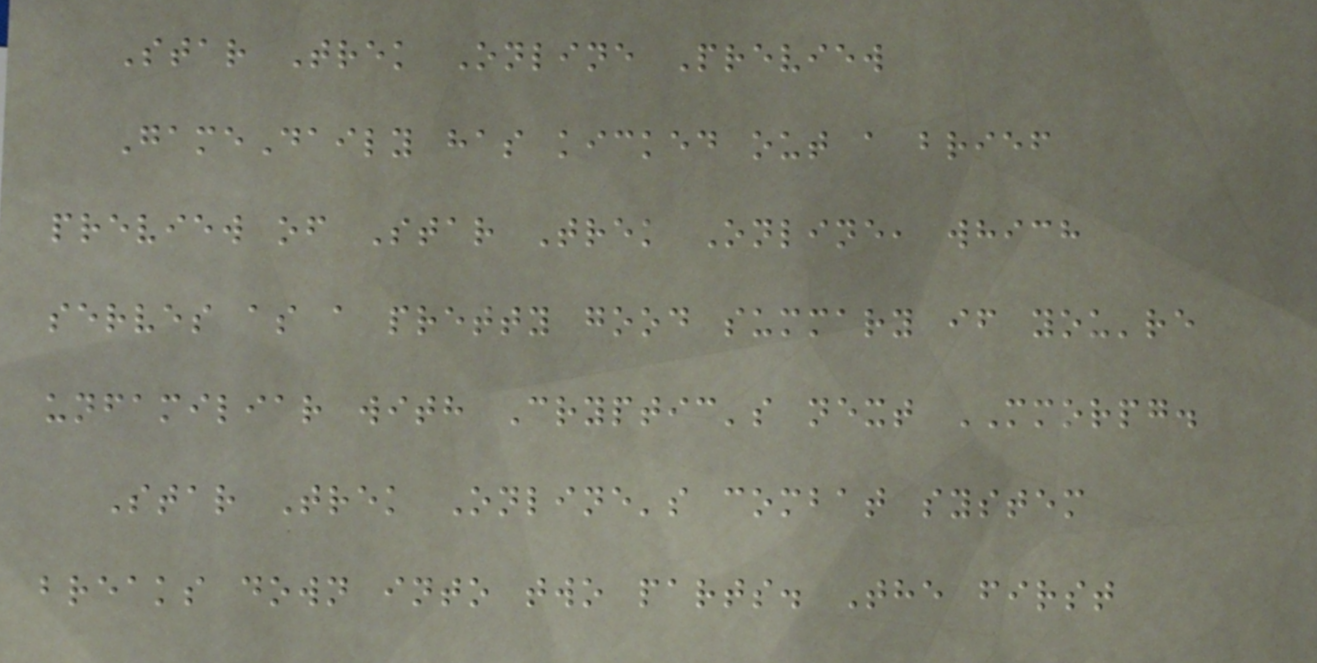Star Trek Online Preview
GameDaily has kicked out a brief
preview of Star Trek Online, which
serves as a pretty good summary if you're
unfamiliar with Cryptic's next MMORPG.
Star Trek Online's combat system
breaks down into two parts. The first
